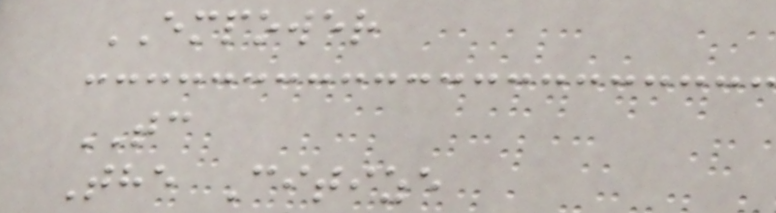EMPOWER
TC
The Citize
